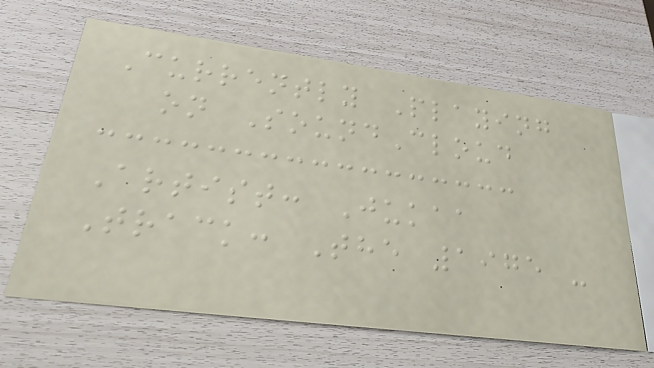Currently Playing
on SoundCloud
Artist: Jukaa
Track: The 1975 -
